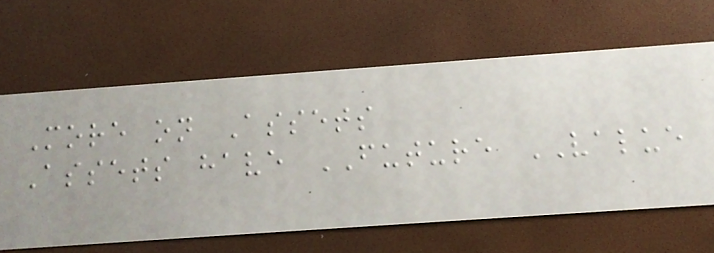More on Assets
Assets have FUTURE VALUE
